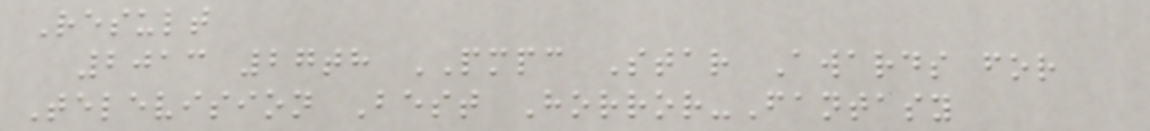Result
2013 27th PMPC Star Awards for
Television Best Horror-Fantasy
